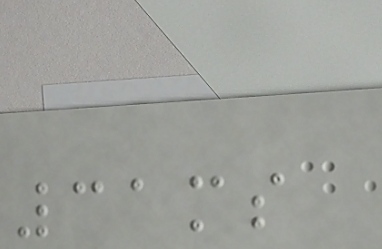31ms
